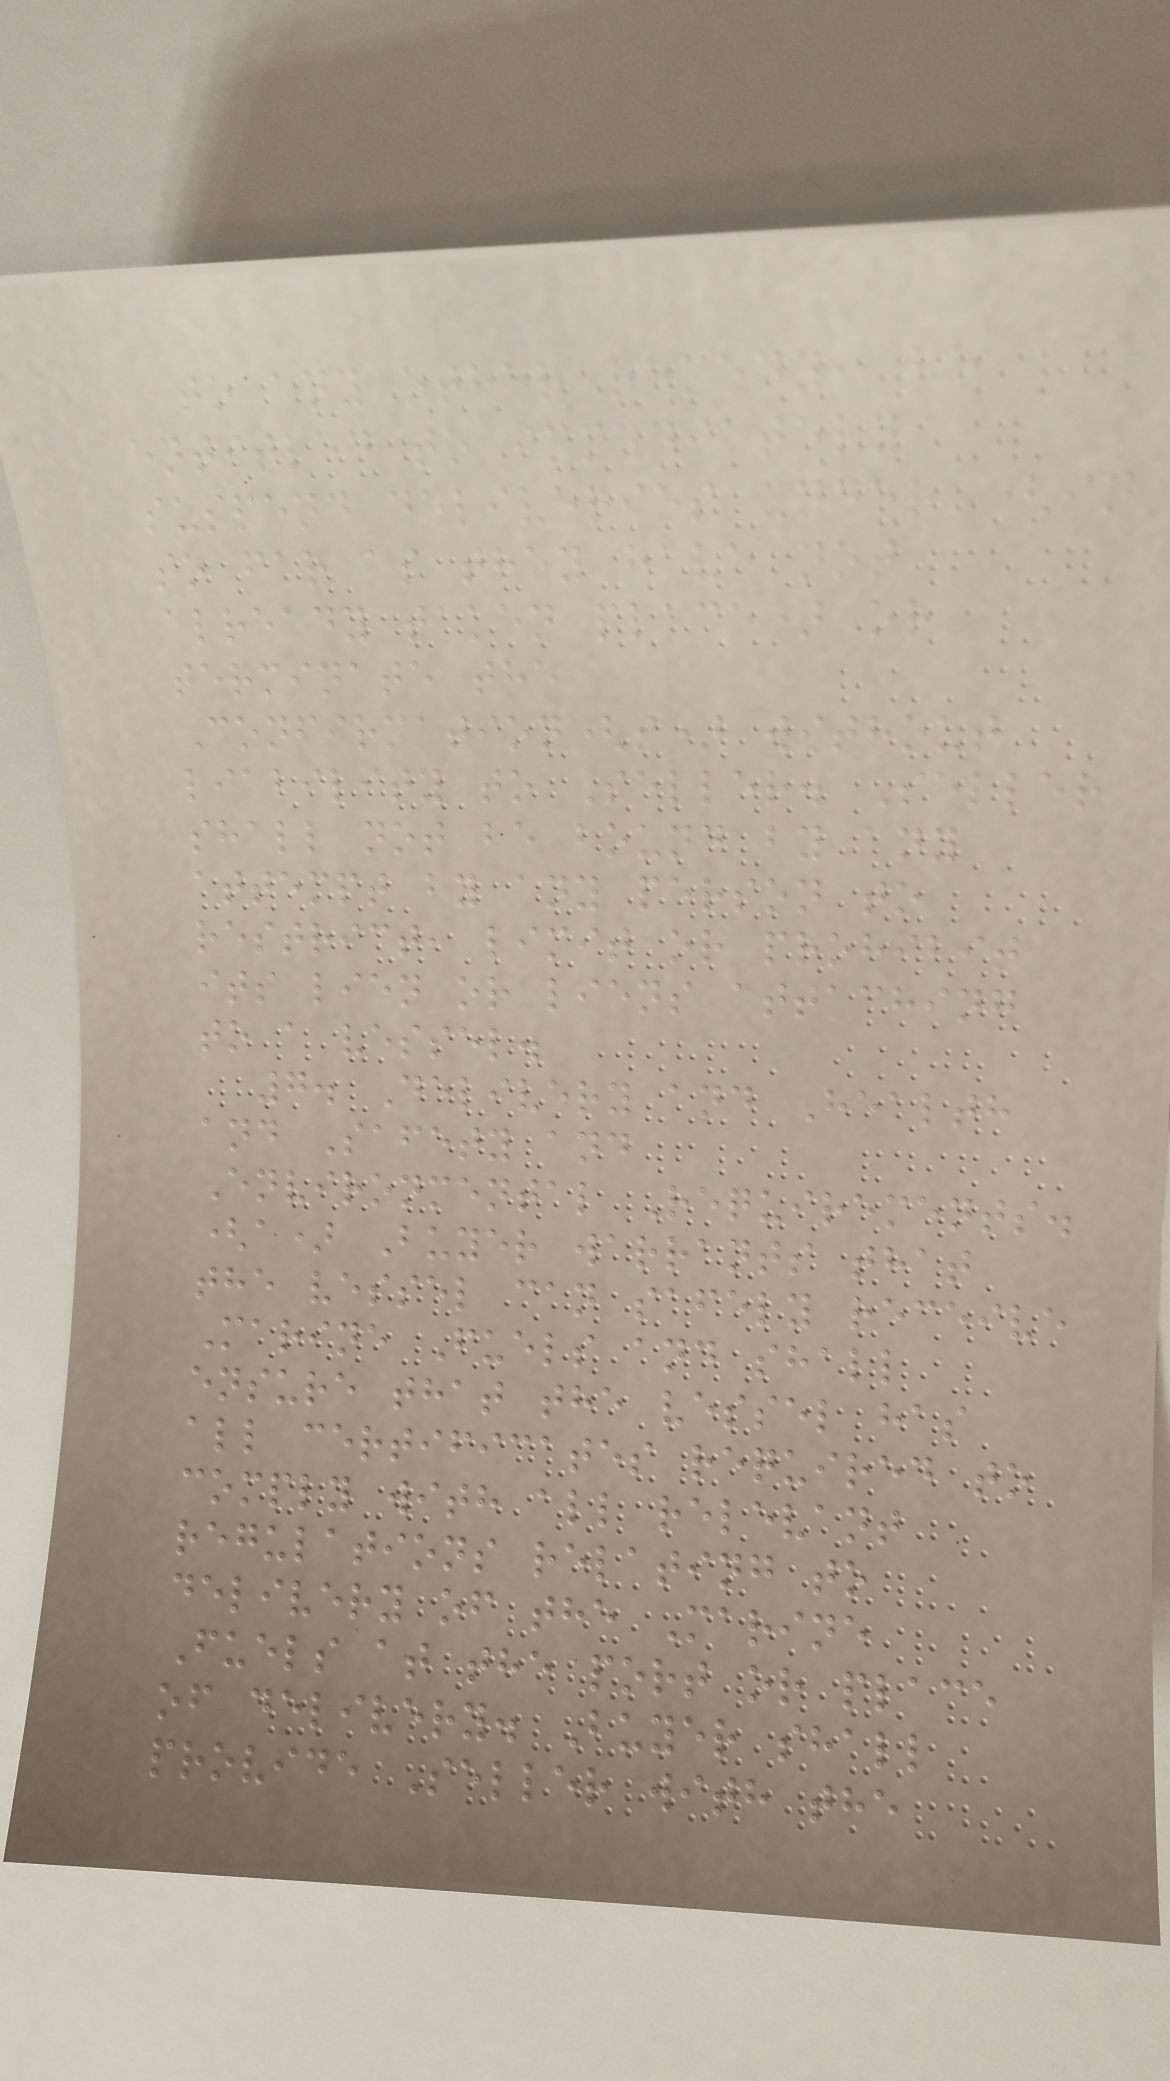to any other remedy, be
entitled to immediately
suspend deliveries under (in
so far as they have not
already taken place) or
terminate the
Confirmation(s) without
liability to Seller. Seller
shall not be bound by any
attempt by any person to
restrict, limit or prohibit
its lien or liens attaching
to a vessel.
7. Delivery and Health
and Safety and
Environmental Requirements.
(a) Buyer warrants that
the vessel can safely receive
Marine Fuels and shall
ensure that the vessel has
all certificates required to
comply with all relevant
regulations relating to
delivery of the Marine
Fuels at the port or place
of delivery. Buyer shall
provide Seller with the
